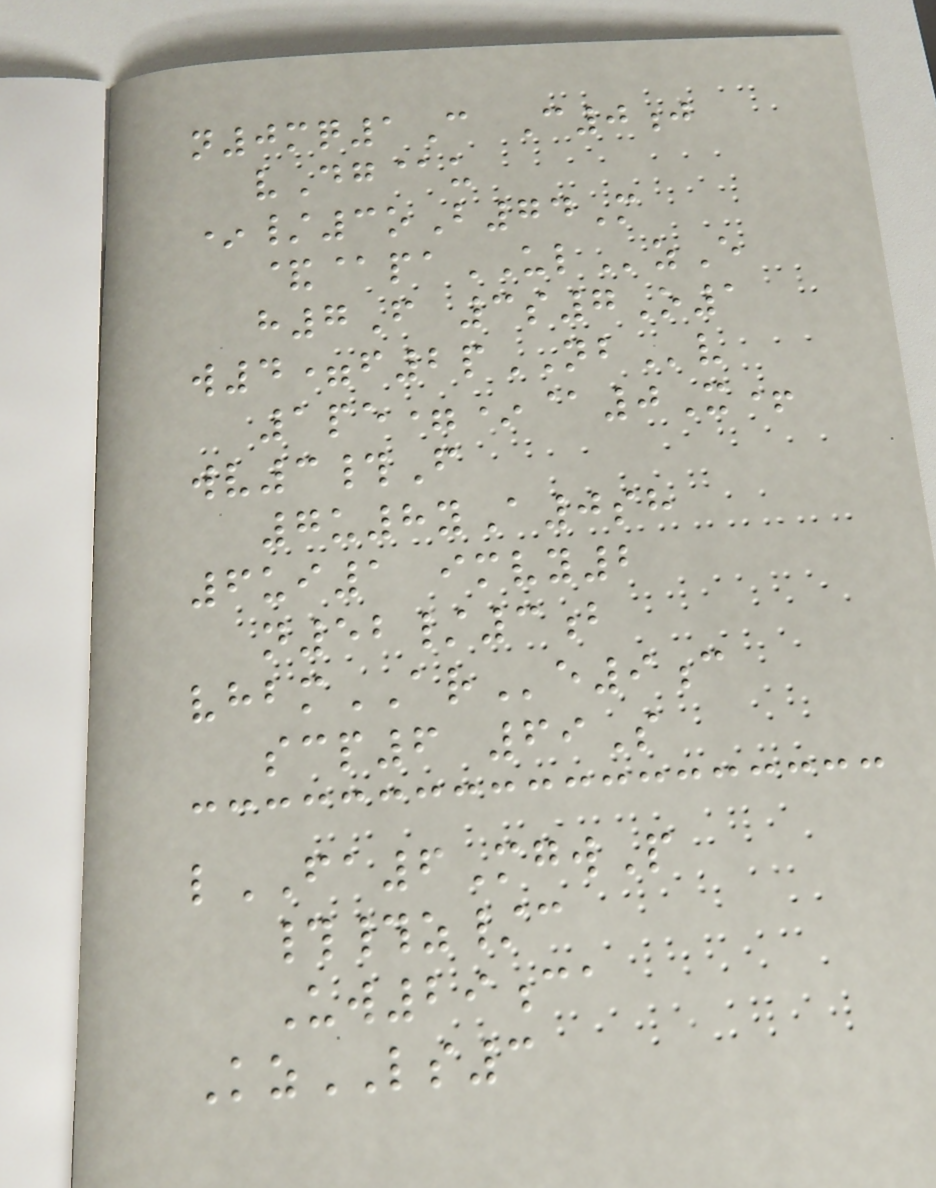n0mq1C C0j
vDg@u
*/3oB74M
&@paULzE
h7F 3s7O1
w4=f2pNBv
1pe=*@0X+
wv3#F
7u8yA0sh
6ui1 imvy2
n52/3b
vhbmARe9c
scp6 69S
lFA6MgwP
##z/c
Uw29ca
KzLS3
